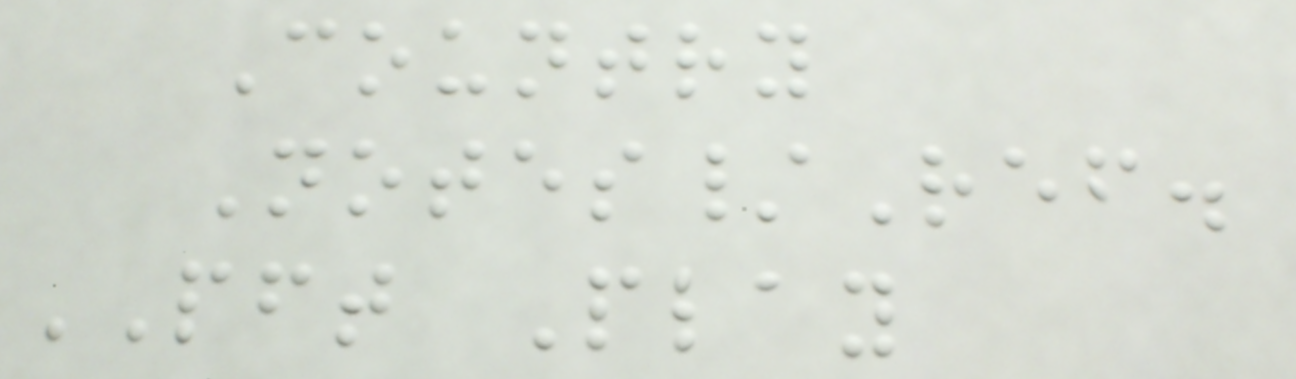Country
Notes/Ref.
PFT Play
